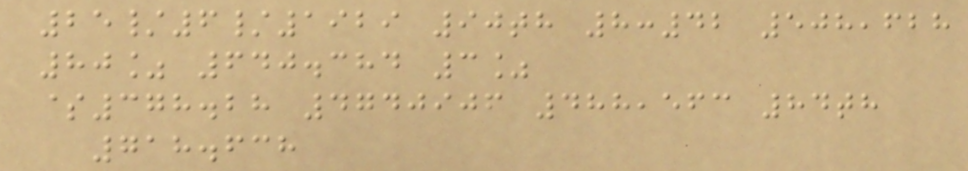25/6/1929 90th 8:42 508,628
80% 640.384 3%
$378.28 4740906 488,563 84th
718.638
